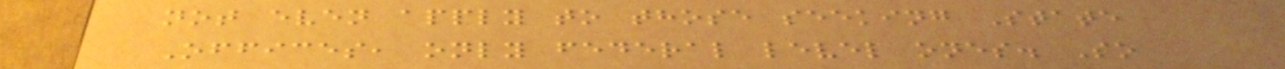not even apply to those seeking State
Offices, only federal level ones. So
